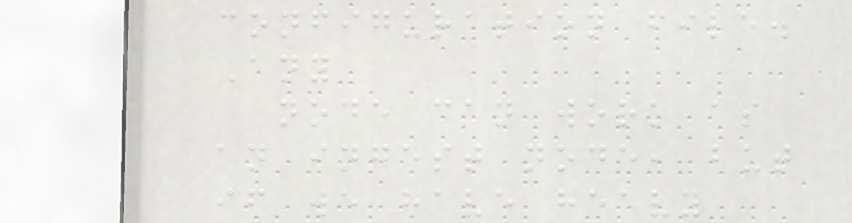configuration file.
Any
node can work as
an ingest node, but
if we have heavy
